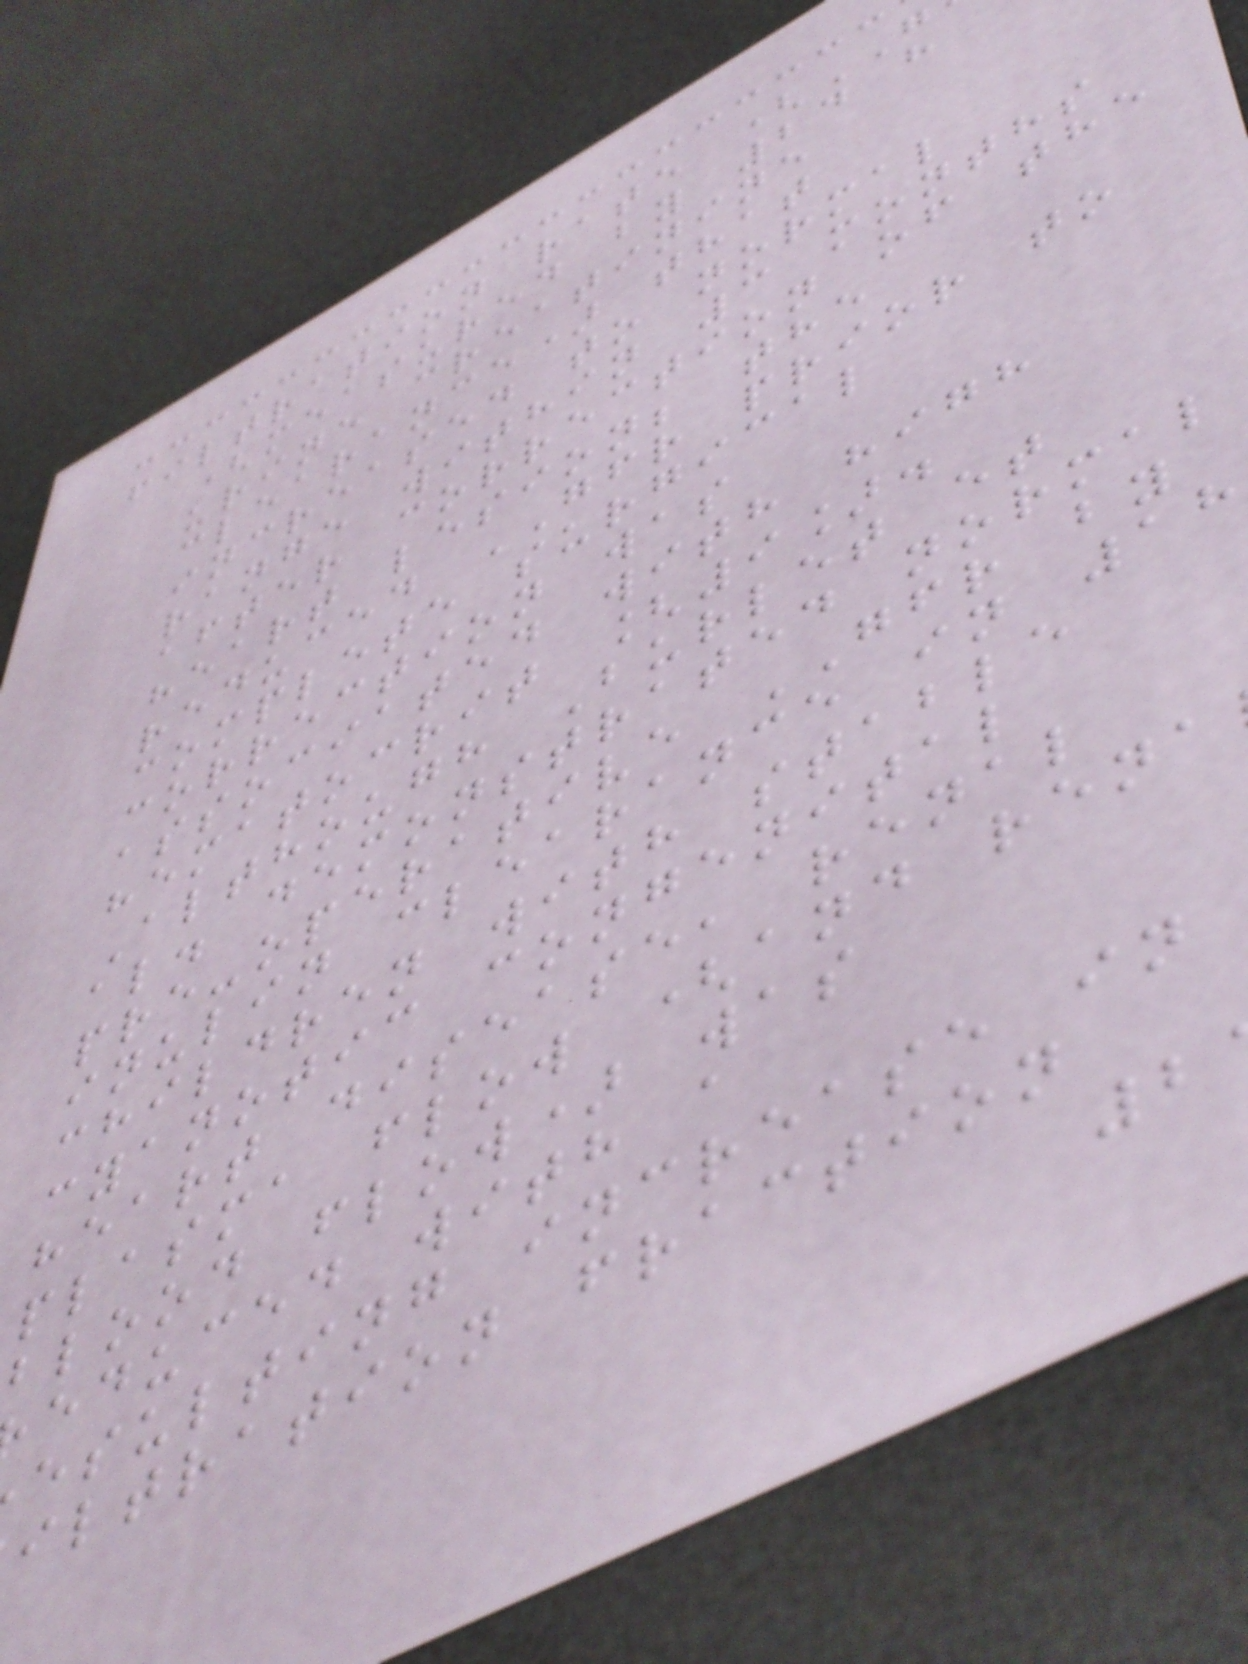filtration rate (
(measured by 24 h
urine creatinine
clearance) that
increased to normal
range within 3 months
after correction of the
heart lesion; the
reduced GFR prior to
complete surgical
correction was
associated with high
hematocrit [9].
Although Burlet et
al. demonstrated normal
pre-operative GFR by
inulin clearance in 18
children with stable
cyanotic congenital
heart disease, renal
plasma flow (and rena
blood flow) was
educed with a
esulting increase in
iltration fraction
